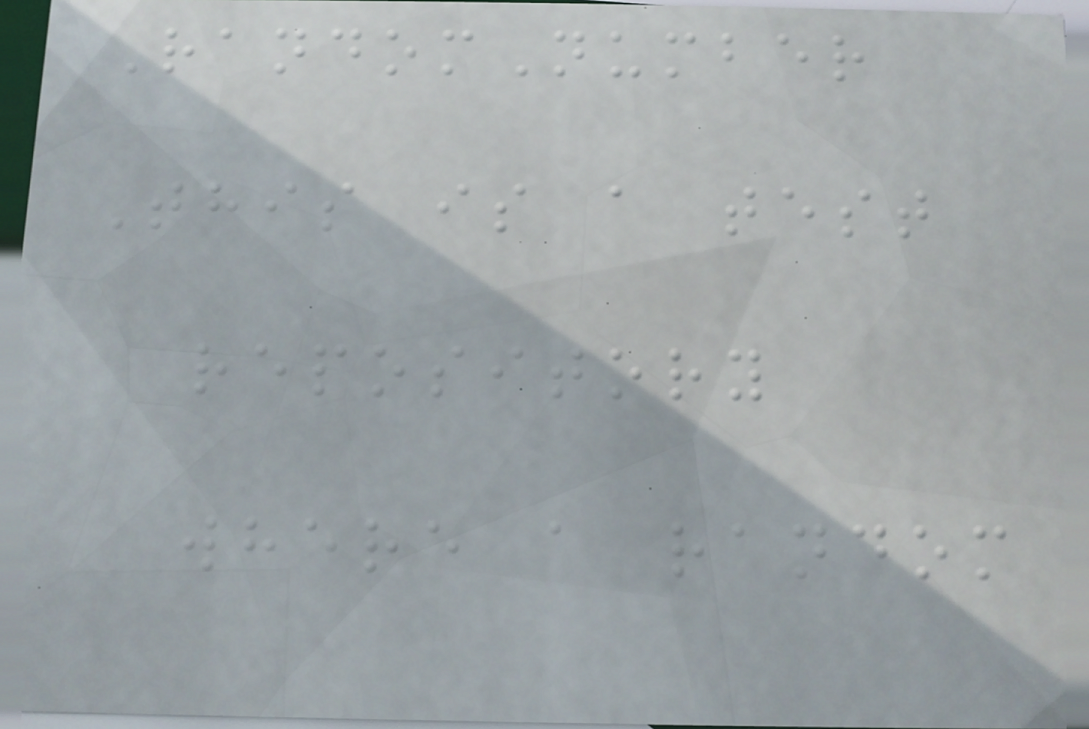RandomNumber
This is a test
repository
where a random
